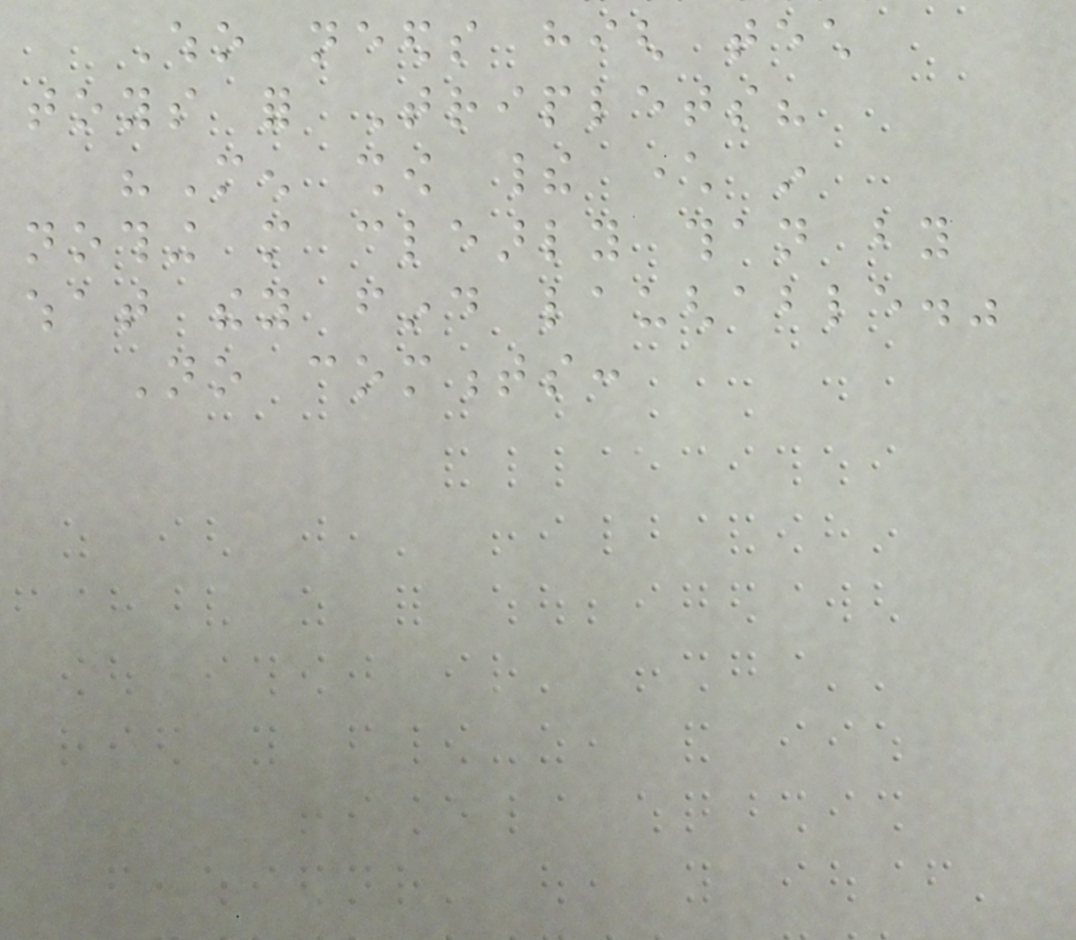Who needs high tech
toys for Triplets?
"Men show their character in
nothing more clearly than by
what they find laughable."
No comments:
